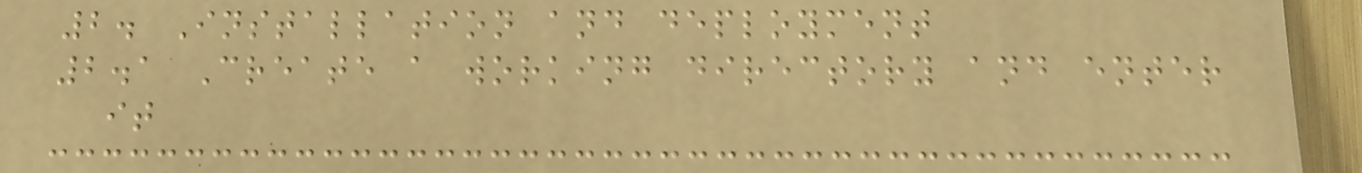2. Installation and deployment
2.1 Create a working directory and enter
it
